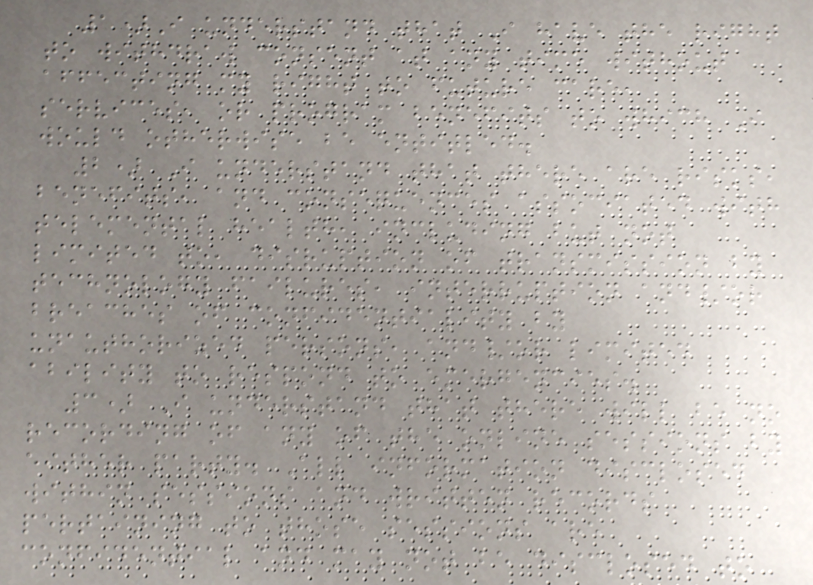1)I understand that I have the right
to withdraw consent at any time without
affecting my right to future care,
services, or program benefits to which I
would otherwise be entitled.
2) I understand that there are risks,
benefits, and consequences associated with
telemental health, including but not
limited to, disruption of transmission by
technology failures, interruption and/or
breaches of confidentiality by
unauthorized persons, and/or limited
ability to respond to emergencies.
3) I understand that there will be no
recording of any of the online sessions by
either party. All information disclosed
within sessions and written records
pertaining to those sessions are
confidential and may not be disclosed to
